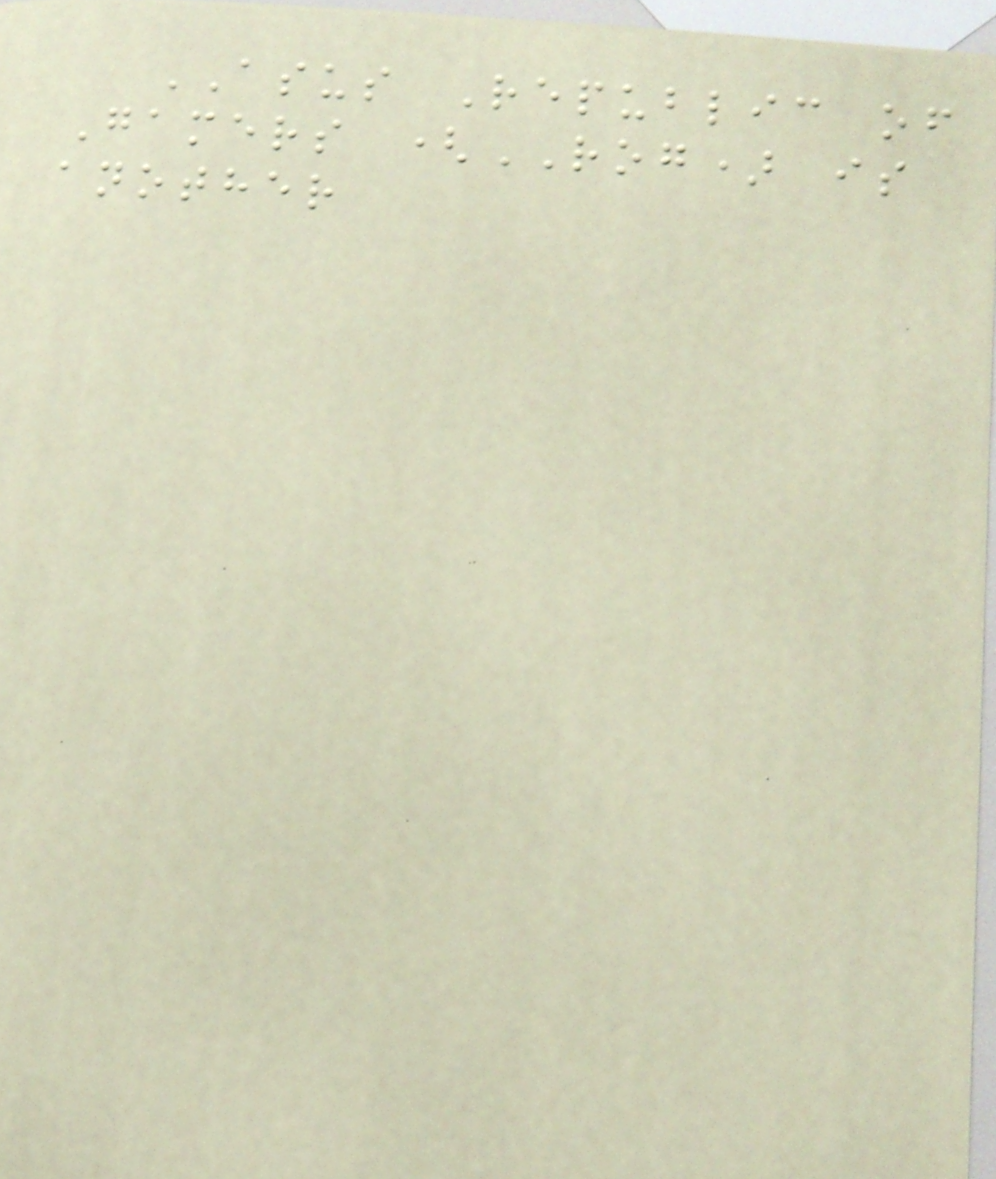ASUS Republic of
Gamers (ROG) is
another
